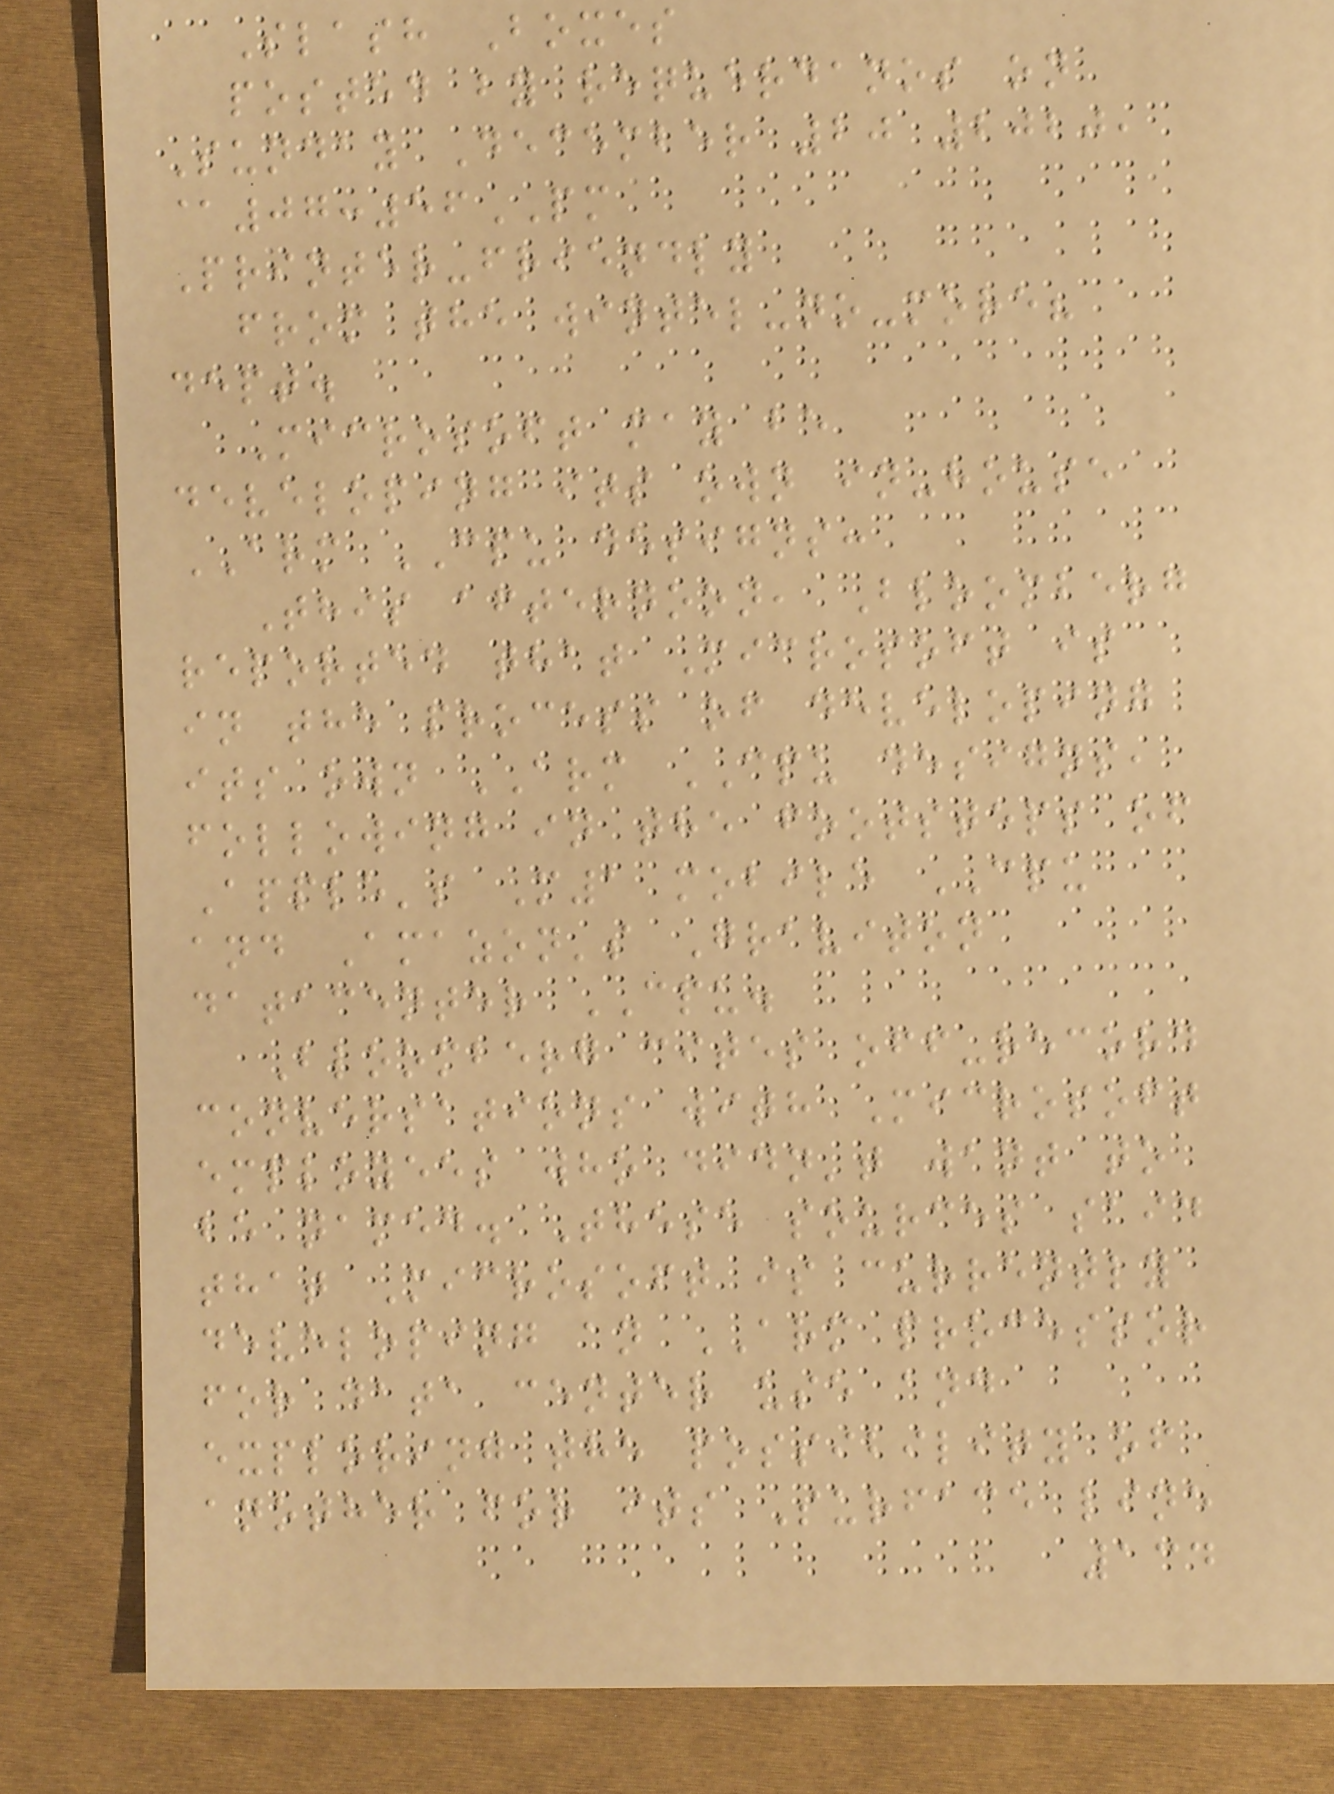Slash Boxes
posted by requerdanos on
Sunday December 20 2020,
@07:56PM
Printer-friendly
from the wintel-no-more?
dept.
Microsoft may be
developing its own in-house
ARM CPU designs:
This afternoon, Bloomberg
reported that Microsoft is
in the process of developing
its own ARM CPU designs,
following in the footsteps of
Apple's M1 mobile CPU
and Amazon's Graviton
datacenter CPU.
Bloomberg cites off-record
conversations with Microsoft
employees who didn't want to
be named. These sources said
that Microsoft is currently
developing an ARM processor
for data center use and
exploring the possibility of
another for its Surface line
134
